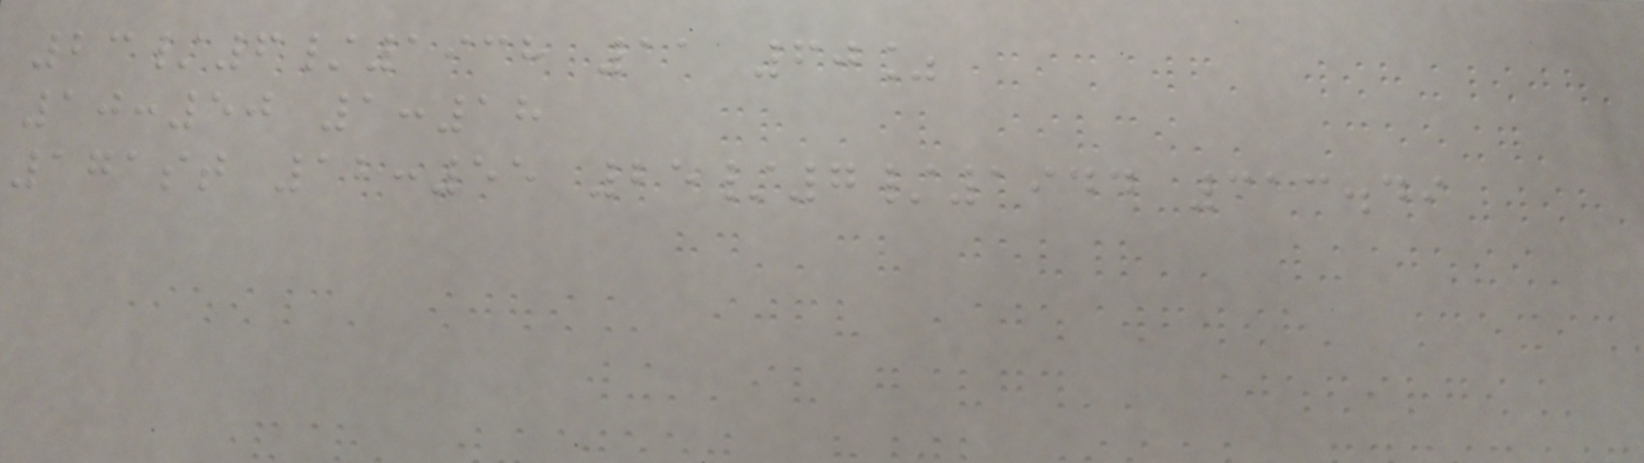23/6/1938 11 60%
10:50 1:18
171st 12:55 25/7/1944 313.49
